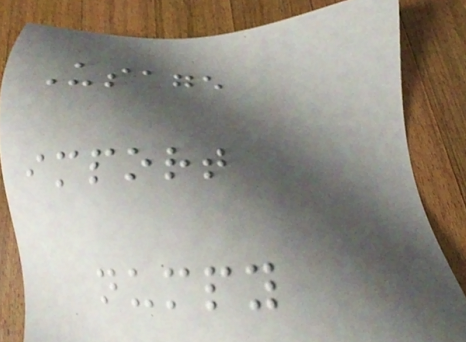Usage
import
numpy
